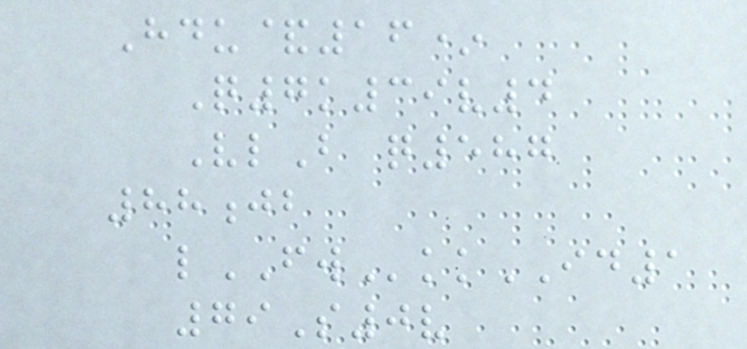Hdu&16*
Q7k39v4
VlB q587
88jb
lFWkkID1
79S0v
